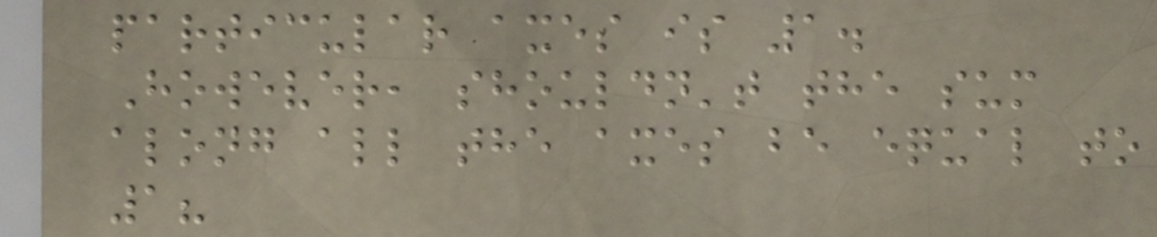particular axes is 1.
However, shouldn't the sum
along all the axes be equal to
1?
